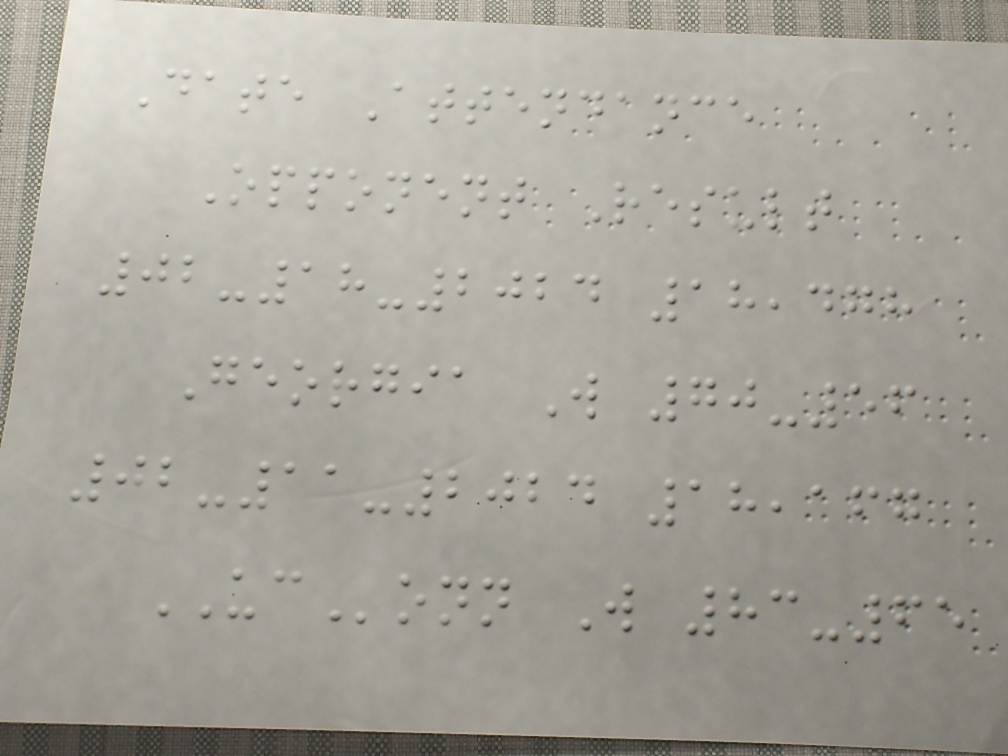Date Attendance
Opponent Result
02-18-2024 18,478
Georgia W 70-56
02-11-2024 18,167
UConn W 83-65
